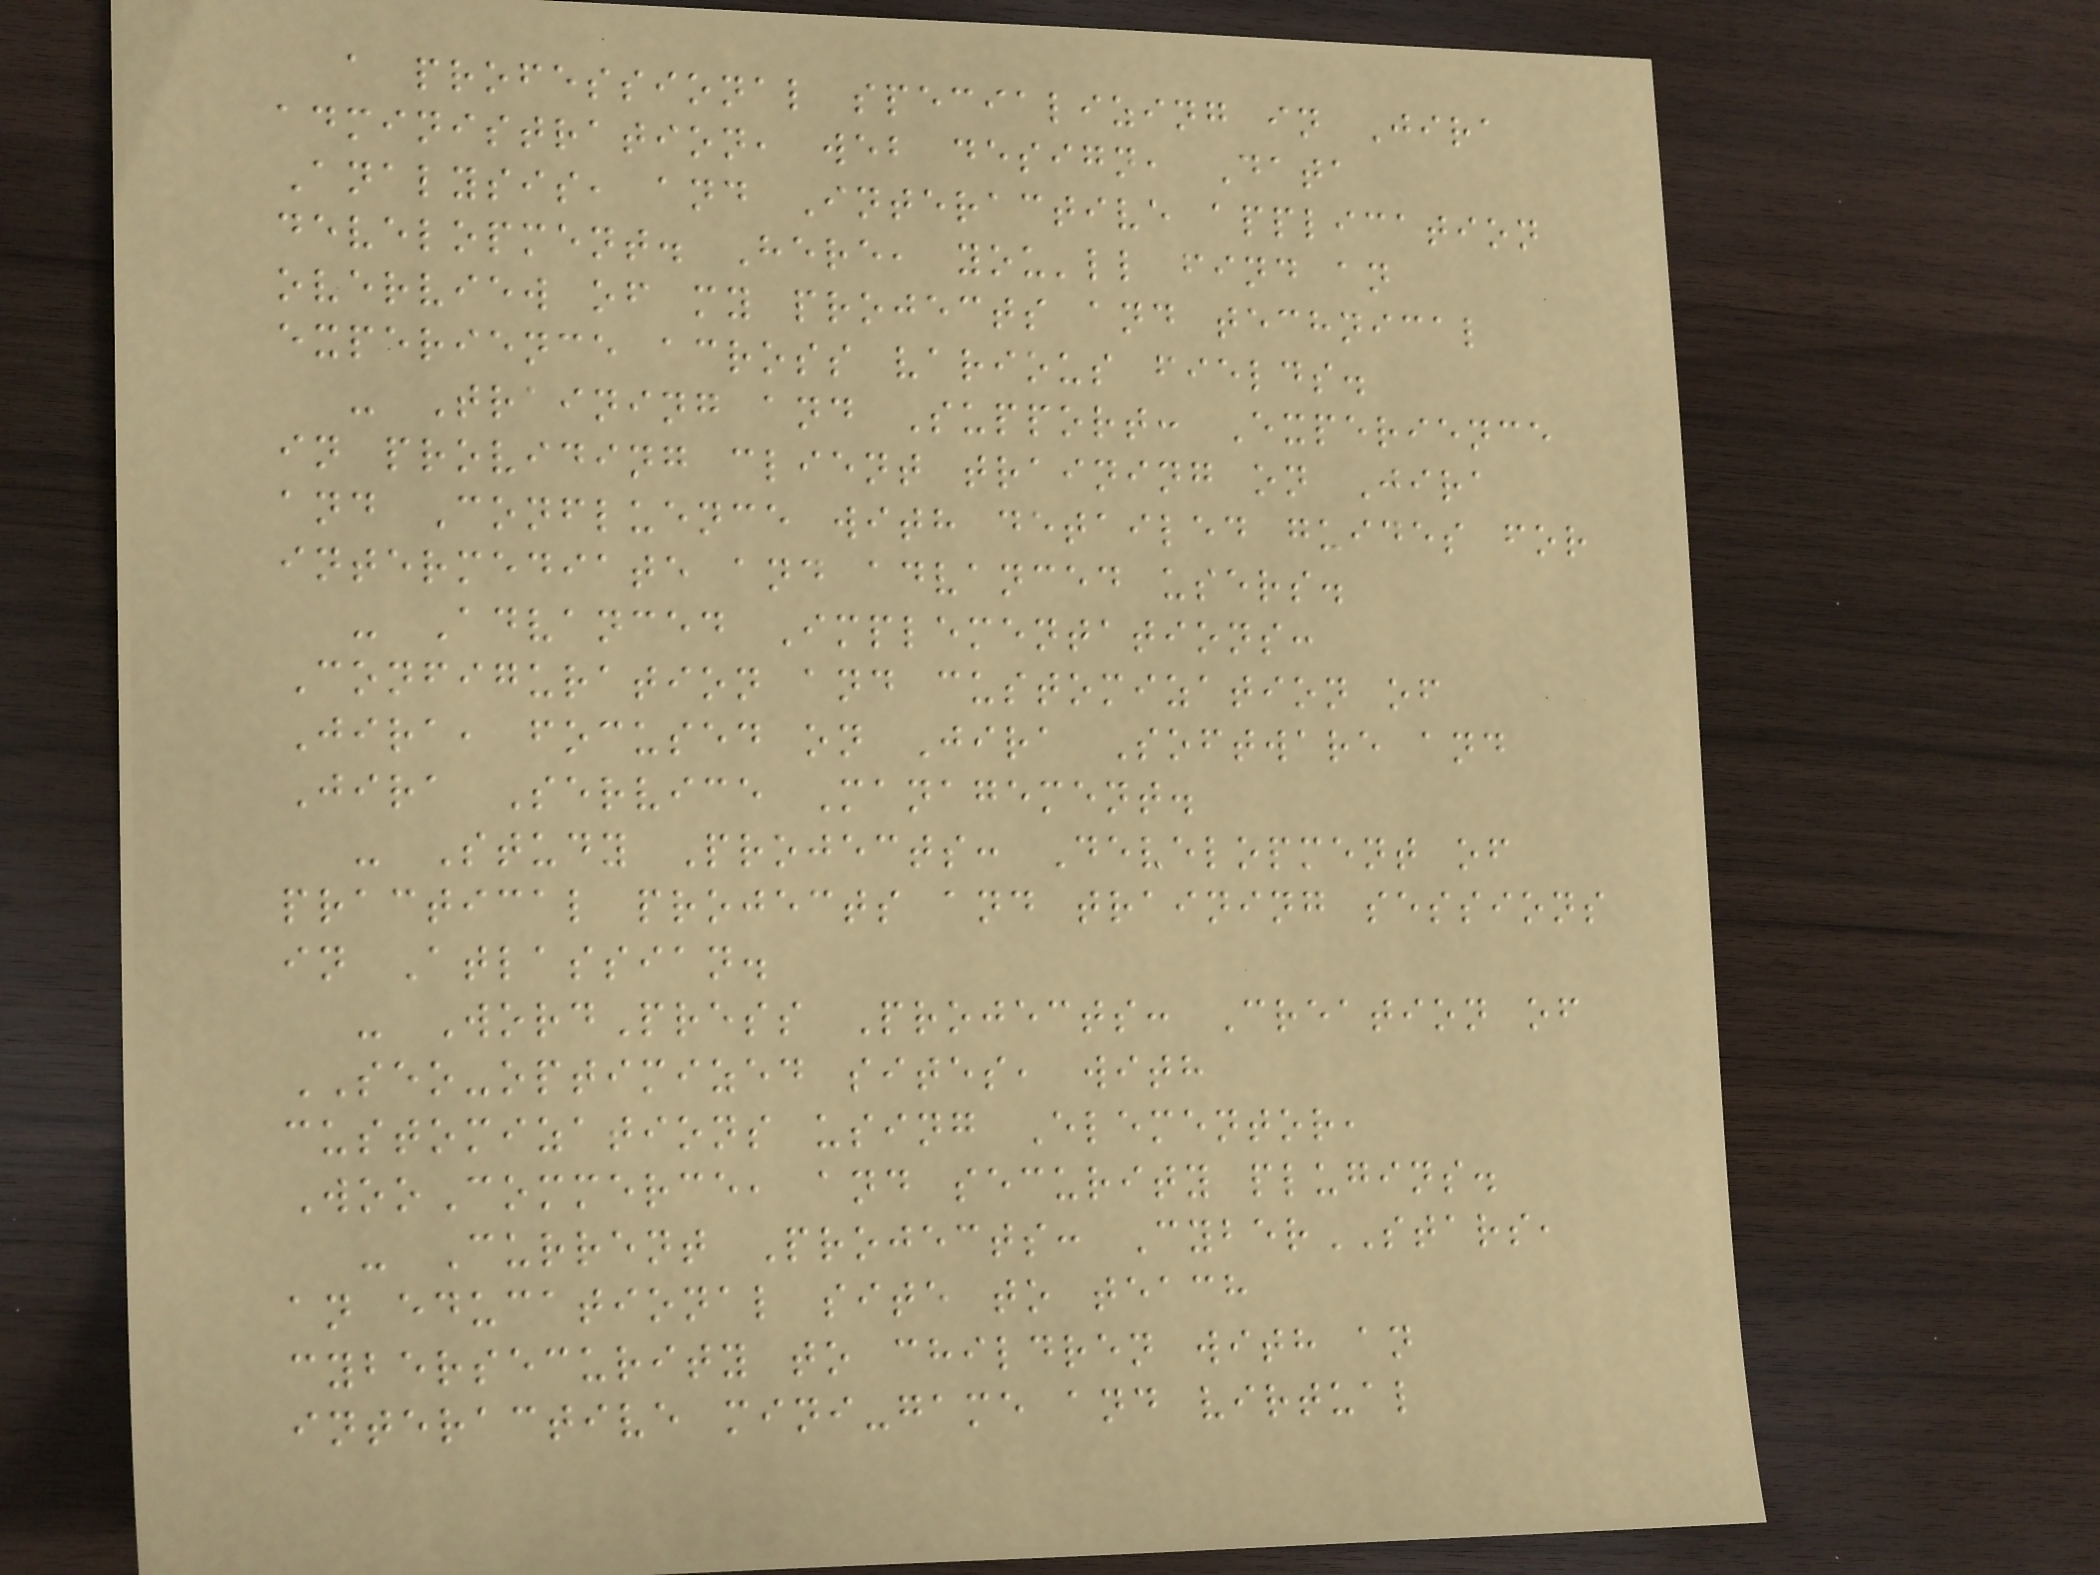a professional specializing in Jira
administration, web design, Data
Analysis, and Interactive application
development. Here, you'll find an
overview of my projects and technical
experience across various fields.
- Training and Support: Experience
in providing client training on Jira
and Confluence with detailed guides for
intermediate and advanced users.
- Advanced Implementations:
Configuration and customization of
Jira, focused on Jira Software and
Jira Service Management.
- Study Projects: Development of
practical projects and training sessions
in Atlassian.
- WordPress Projects: Creation of
SEO-optimized sites, with
customizations using Elementor,
WooCommerce, and security plugins.
- Current Projects: CyberSTARS,
an educational site to teach
cybersecurity to children with an
interactive mini-game and virtual
